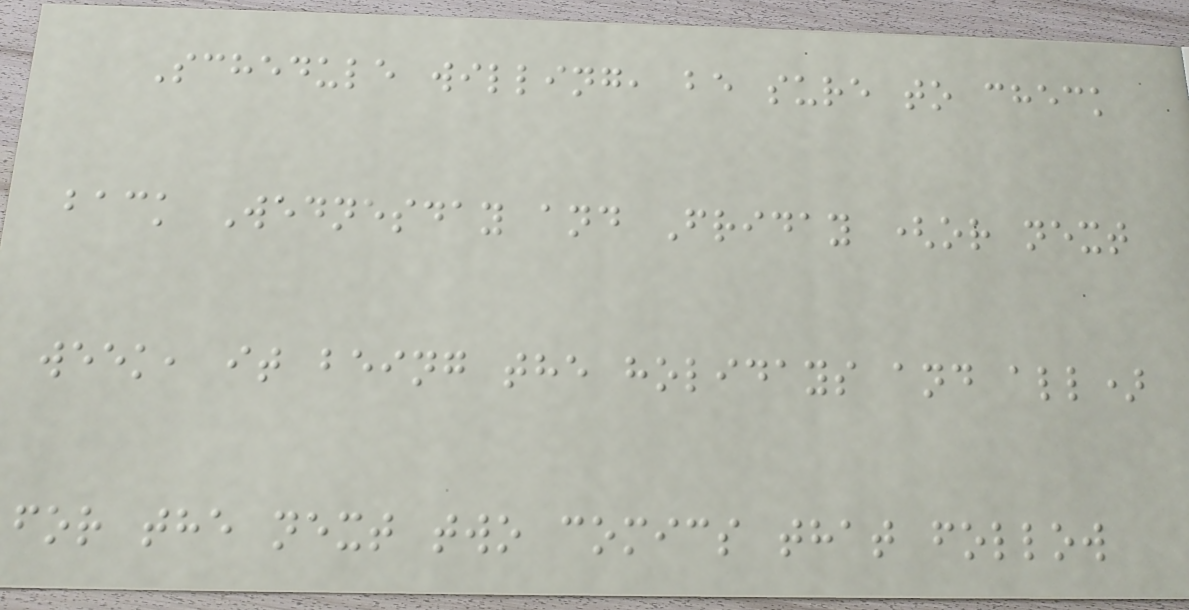Schedule willing, be sure to check
back Wednesday and Friday (or next
week, it being the holidays and all)
for the next two comics that follow
